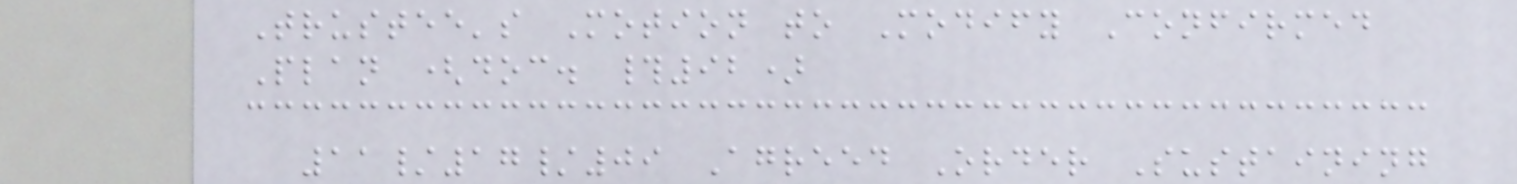Trustee's Motion to Modify Confirmed
Plan (doc. #92)
11/17/09 Agreed Order Sustaining
